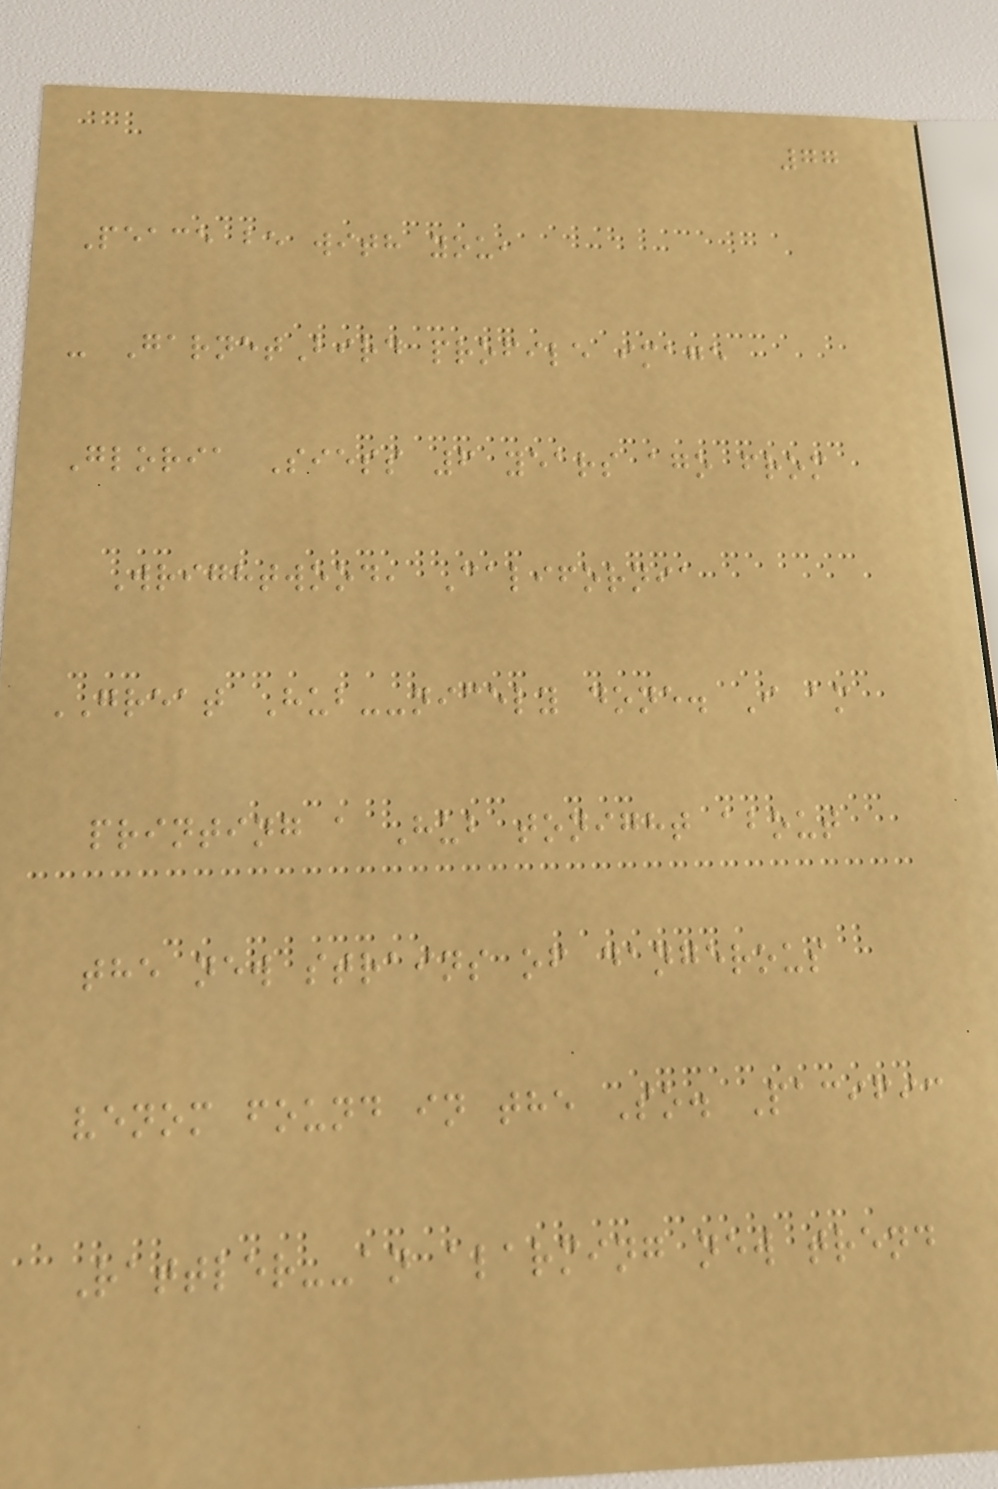77
Peace be with you,
- GarnetBird profile image
Gloria Siess 6 years ago from
Wrightwood, California
GREAT Hub--nicely done. I am
printing a Hub tonight about
the new strains of dangerous
venom found in the So. Pacific
Rattler--an alarming new trend
